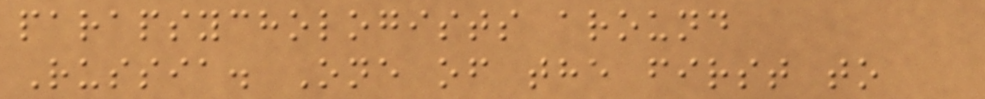parapsychologists around
Russia. One of the first to
